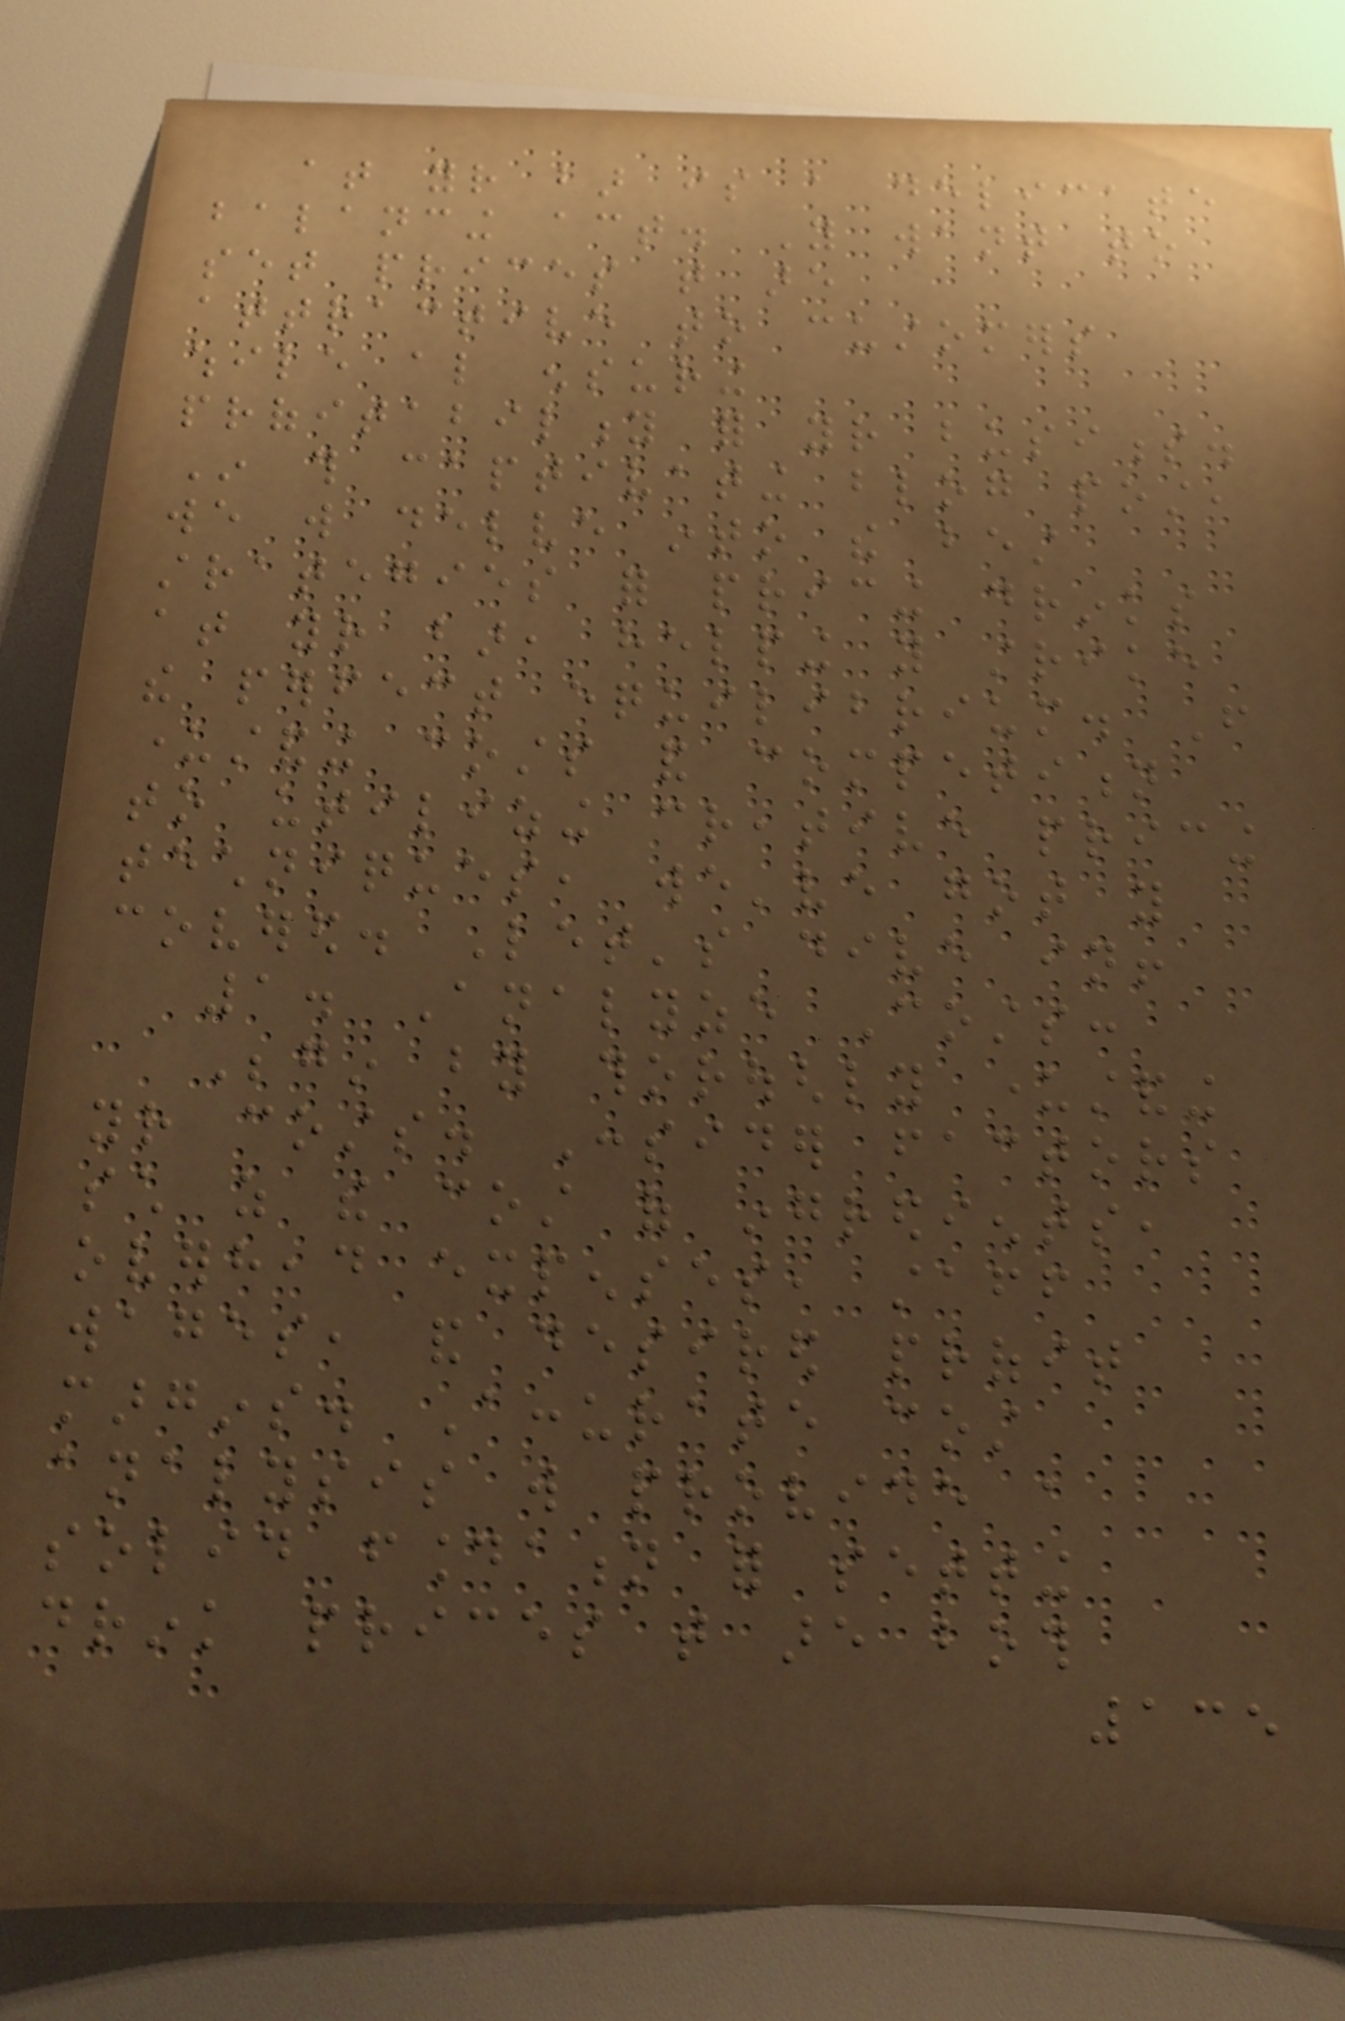at your bar is a delicate
balancing act. You want to
set prices that are
attractive to customers
while also ensuring
profitability for your business.
In this captivating blog post,
we will delve into the best
strategies for pricing drinks
at your bar, helping you strike
the perfect equilibrium. From
understanding costs and competition
to utilizing creative pricing
techniques, we've got you
covered. Let's dive in!
1. Analyze Costs:
Begin by thoroughly understanding
your costs. Consider factors
such as the cost of ingredients,
overhead expenses, staff
wages, and desired profit
margins. Accurate cost
analysis will provide a
solid foundation for setting
drink prices that are both
135
